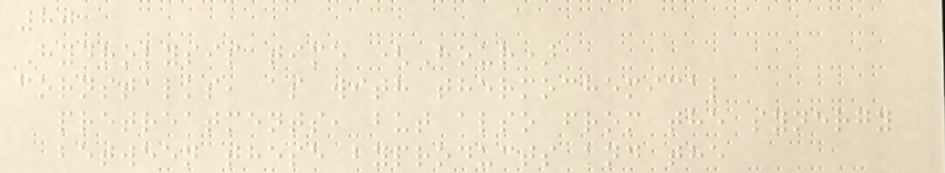80
Hydrolysis time (Hour)
cornstalks, as with thermochemical
pretreatments, but also from the synergy
between these byproducts and the
